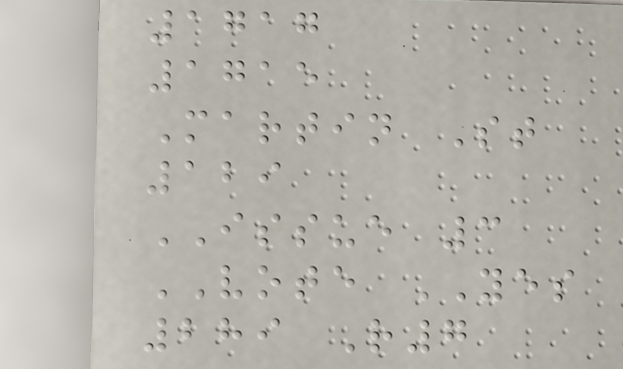1717
1715
Martin St
129
ISSUE 3
VOTE YES
289 R7
